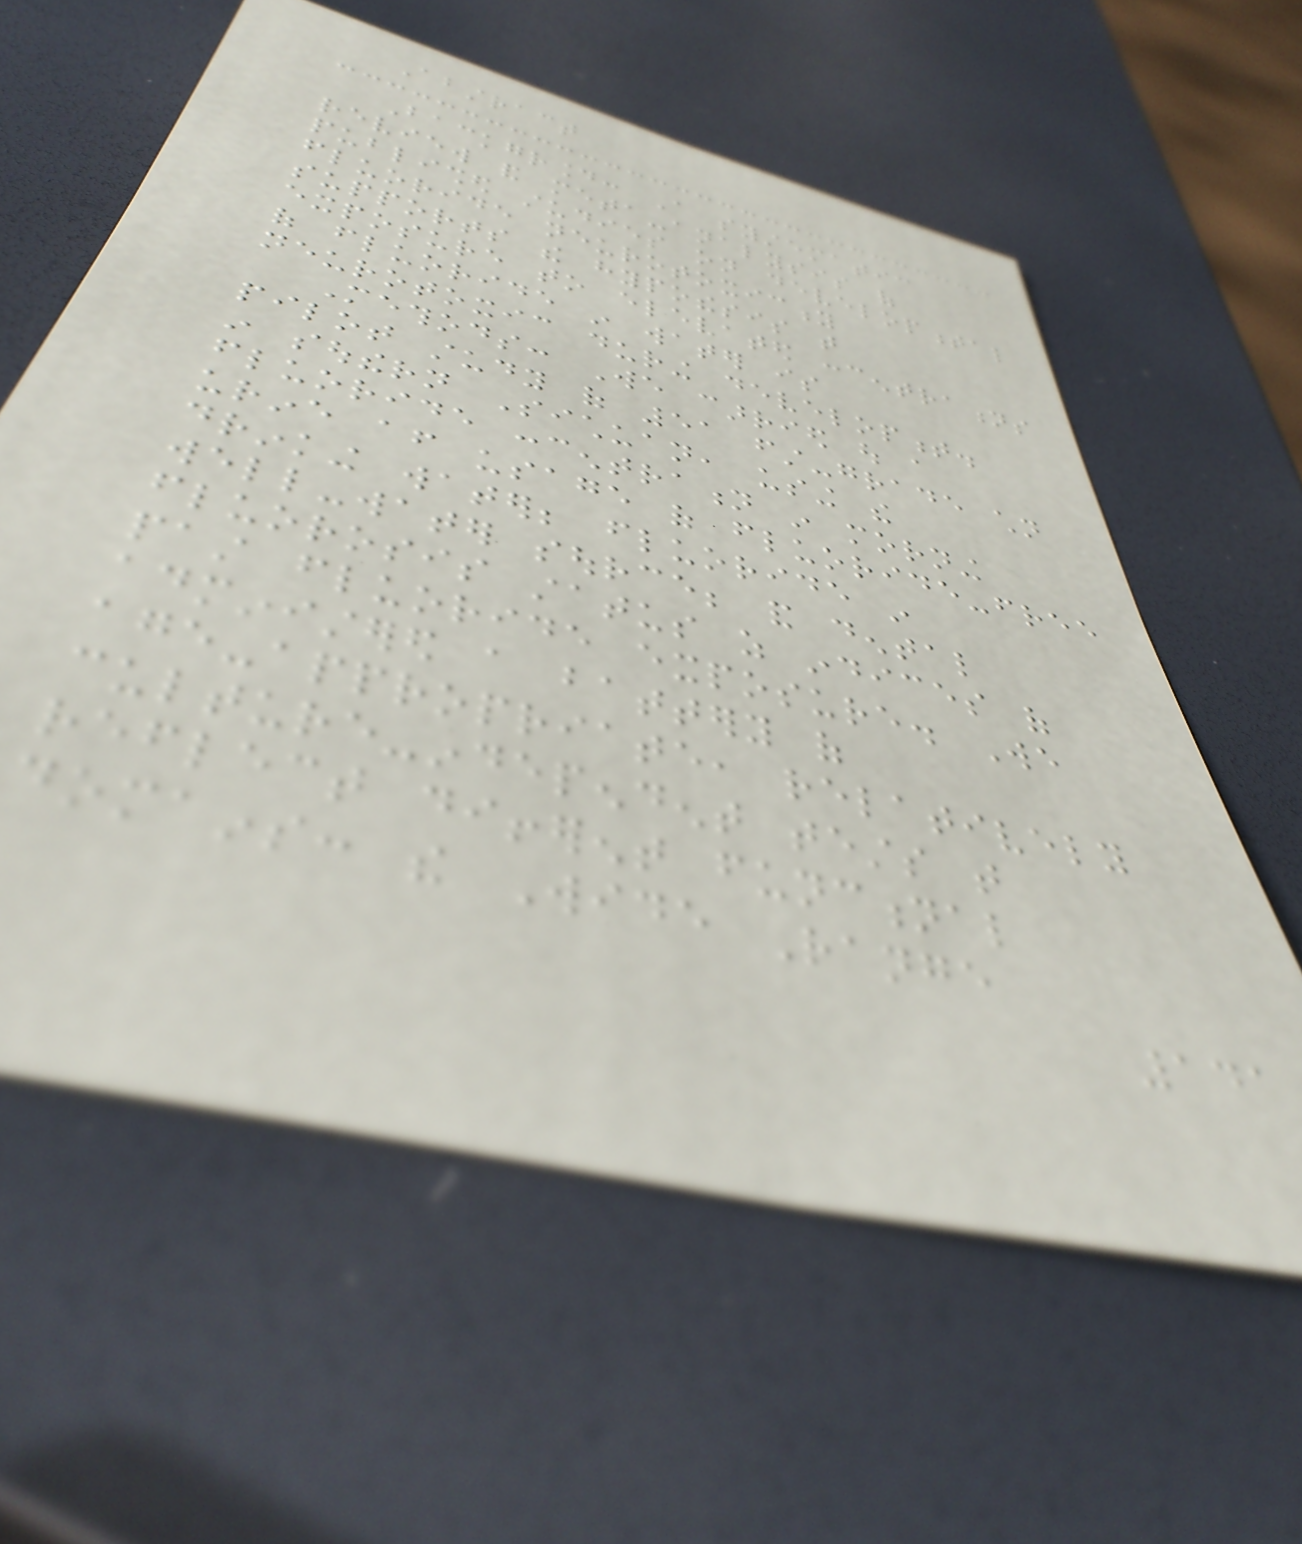Abstract
Background: A systematic
review and meta-analysis of
published studies on developmental
fluoride neurotoxicity
supports the hypothesis that
exposure to elevated concentrations
of fluoride in water is
neurotoxic during development.
Methods: We carried out a
pilot study of 51 first-grade children
in southern Sichuan, using the
fluoride concentration in morning
urine after usage of fluoride-free
drinking water; fluoride in
well-water source; and dental
fluorosis status as indices of
past fluoride exposure. We
administered a battery of
age-appropriate, relatively
culture-independent tests that
reflect different functional
domains: the Wide Range
141
